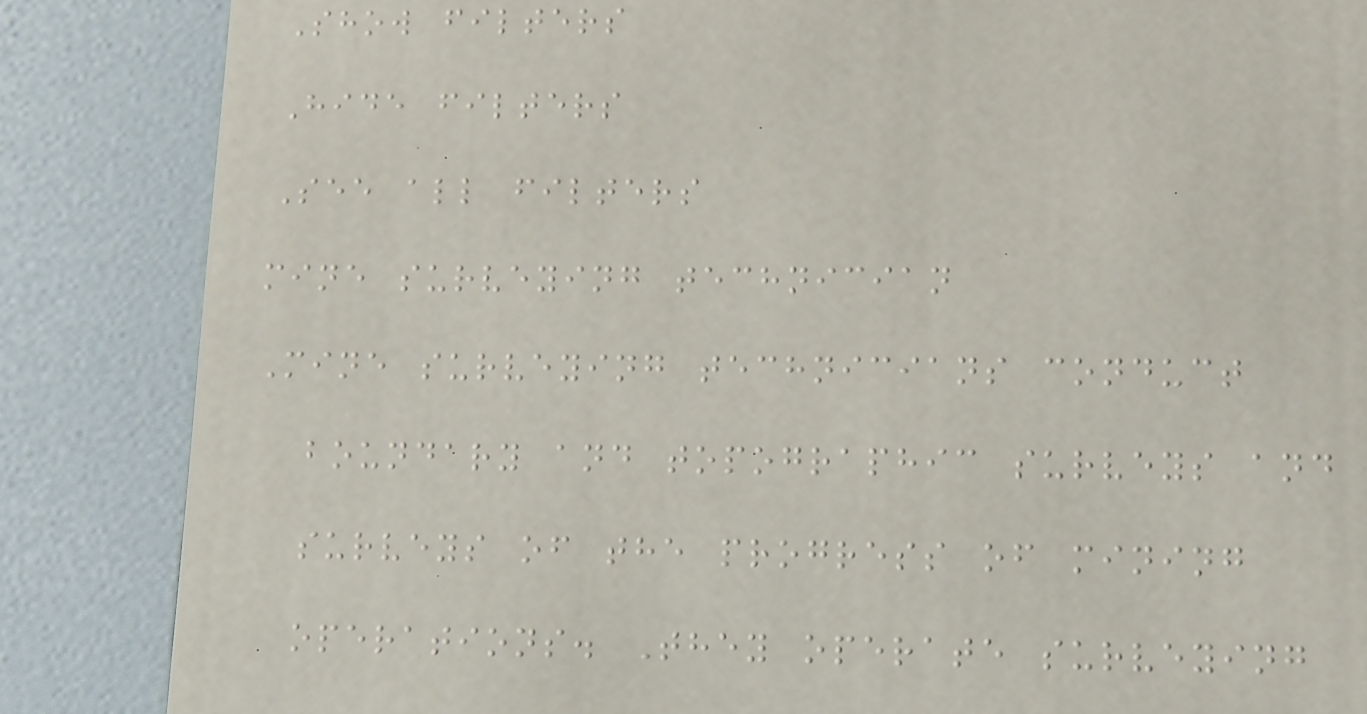Show filters
Hide filters
See all filters
mine surveying technician
Mine surveying technicians conduct
boundary and topographic surveys and
surveys of the progress of mining
operations. They operate surveying
